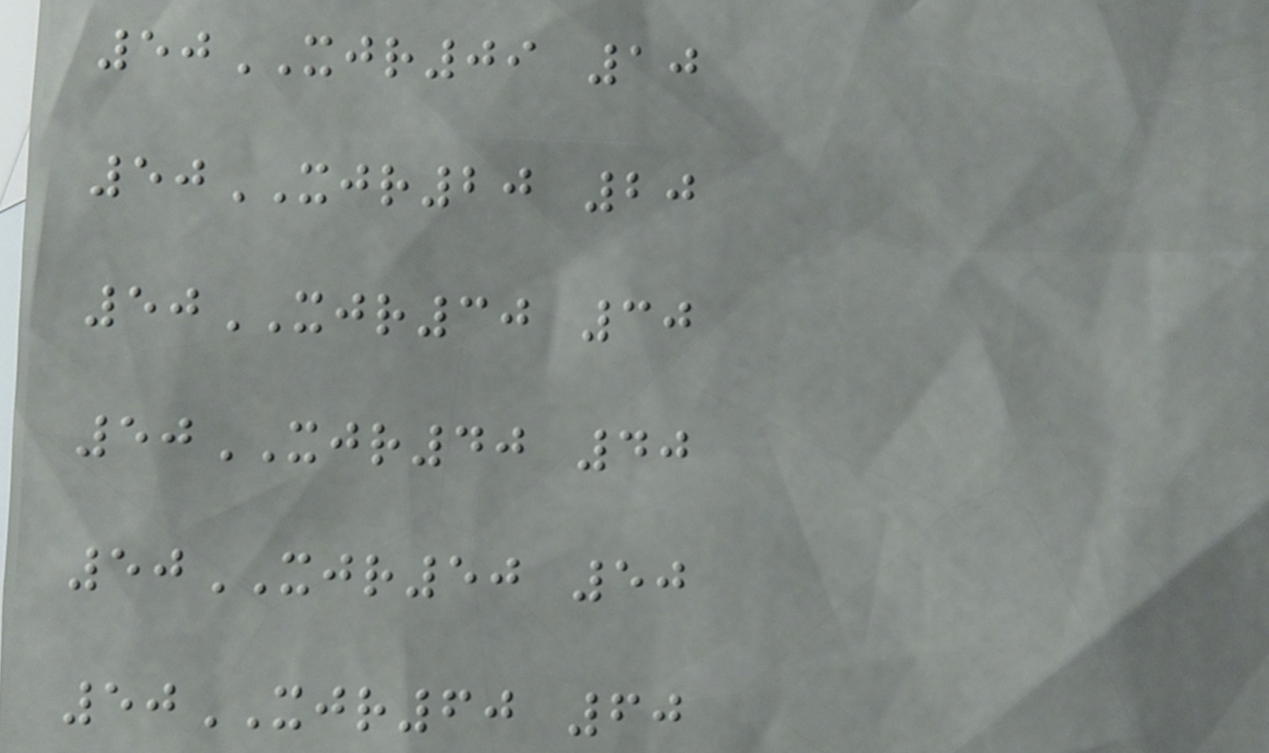50XJR09 10
50XJR20 20
50XJR30 30
50XJR40 40
50XJR50 50
50XJR60 60
